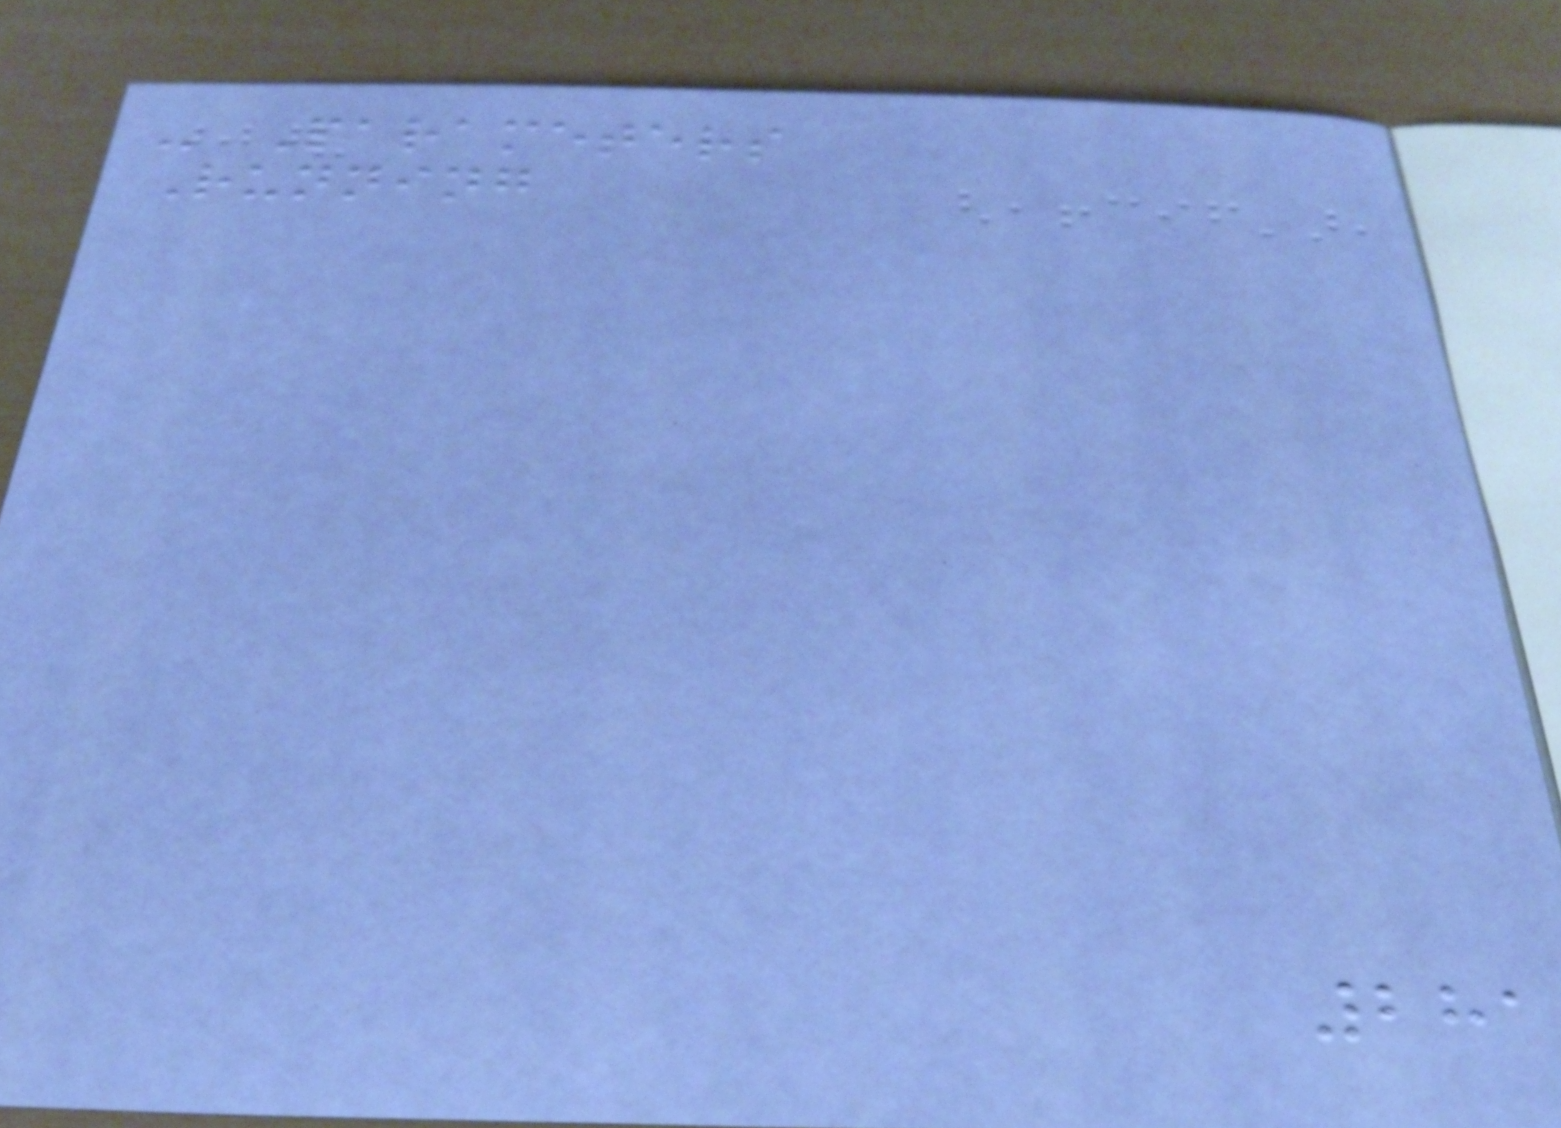- Parameters
Running
281
